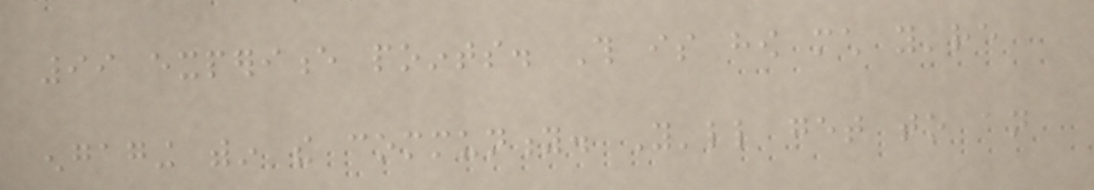99 experience points. This is how much you're
engaging within the community. You'll get to an
